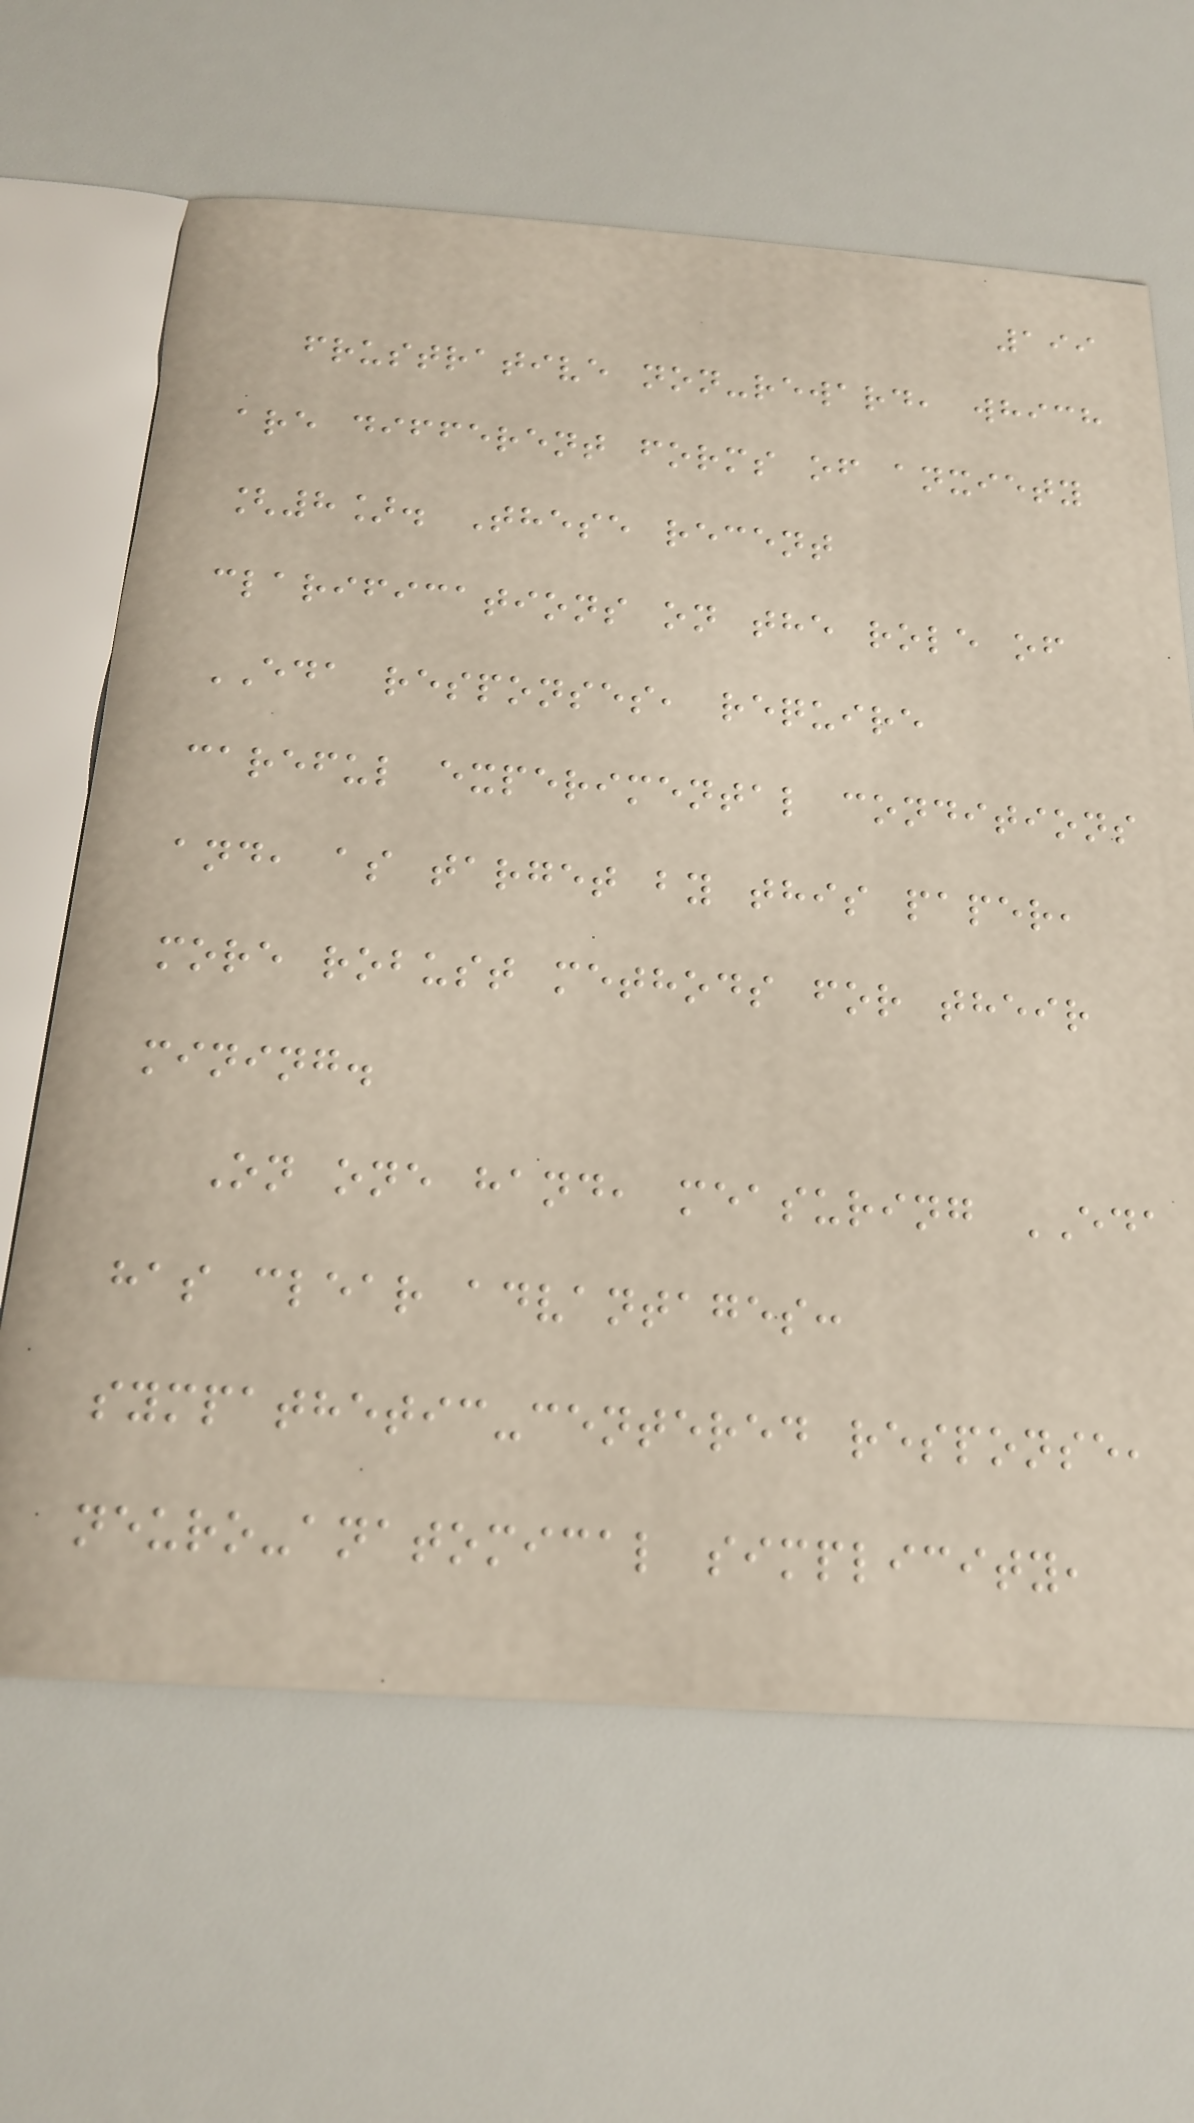199
frustrative non-reward, which
are different forms of anxiety
[8]. These recent
clarifications on the role of
EDA responses, require
careful experimental conditions
and, as target by this paper,
more robust methods for their
mining.
On one hand, measuring EDA
has clear advantages:
sympathetic-centered response,
neuro-anatomical simplicity,
